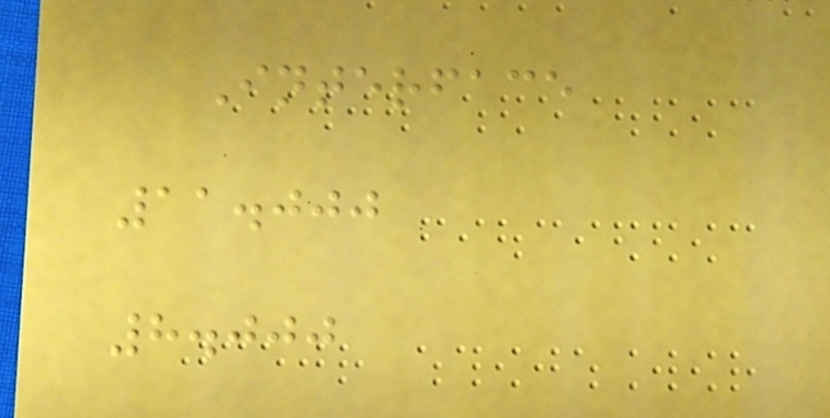Interface
11.000
8.000
